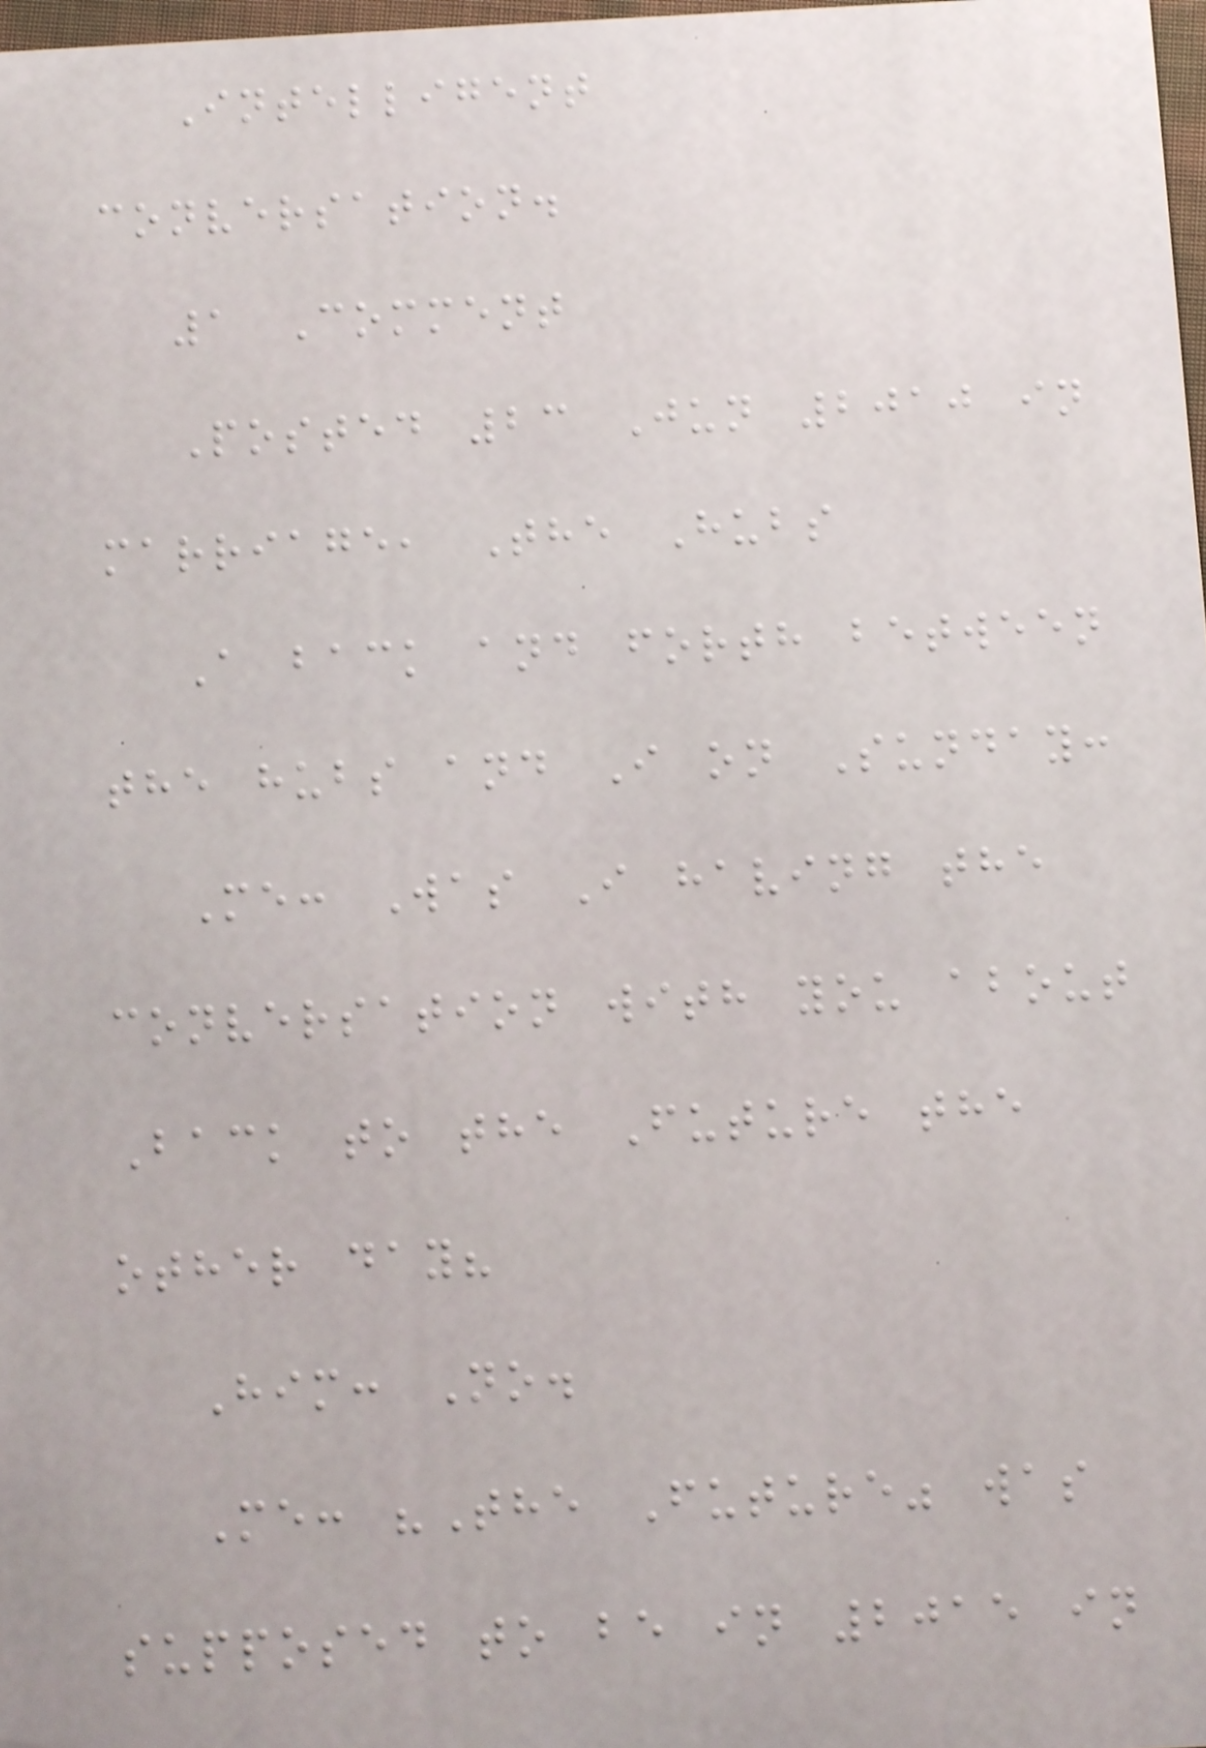Intelligent
conversation.
1 Comment
Posted 23 Jun 2010 in
marriage, The Hubs
A back and forth between
the hubs and I on Sunday:
Me: Was I having the
conversation with you about
Back to the Future the
other day?
Him: No.
Me: "The Future" was
supposed to be in 2015 in
